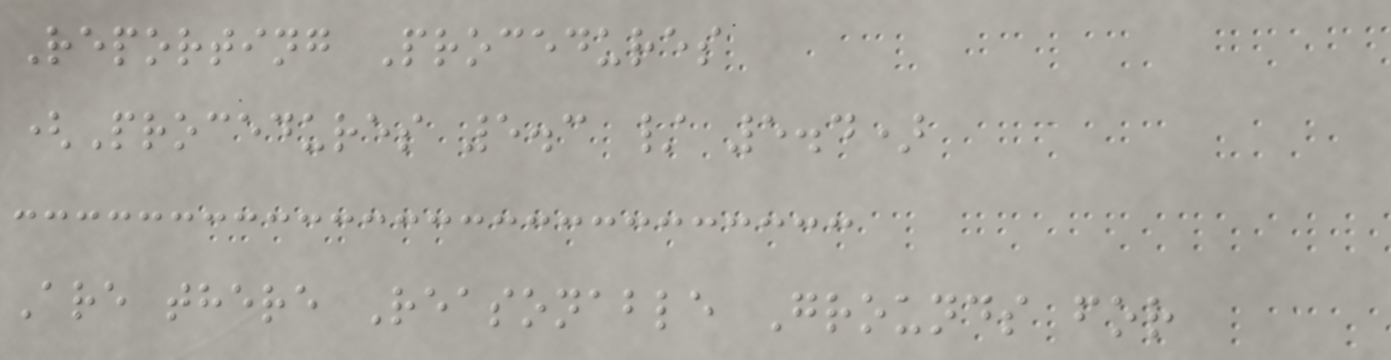Reporting Procedures
(Procedures 5.3 / 5.4)
Are there Reasonable Grounds for
